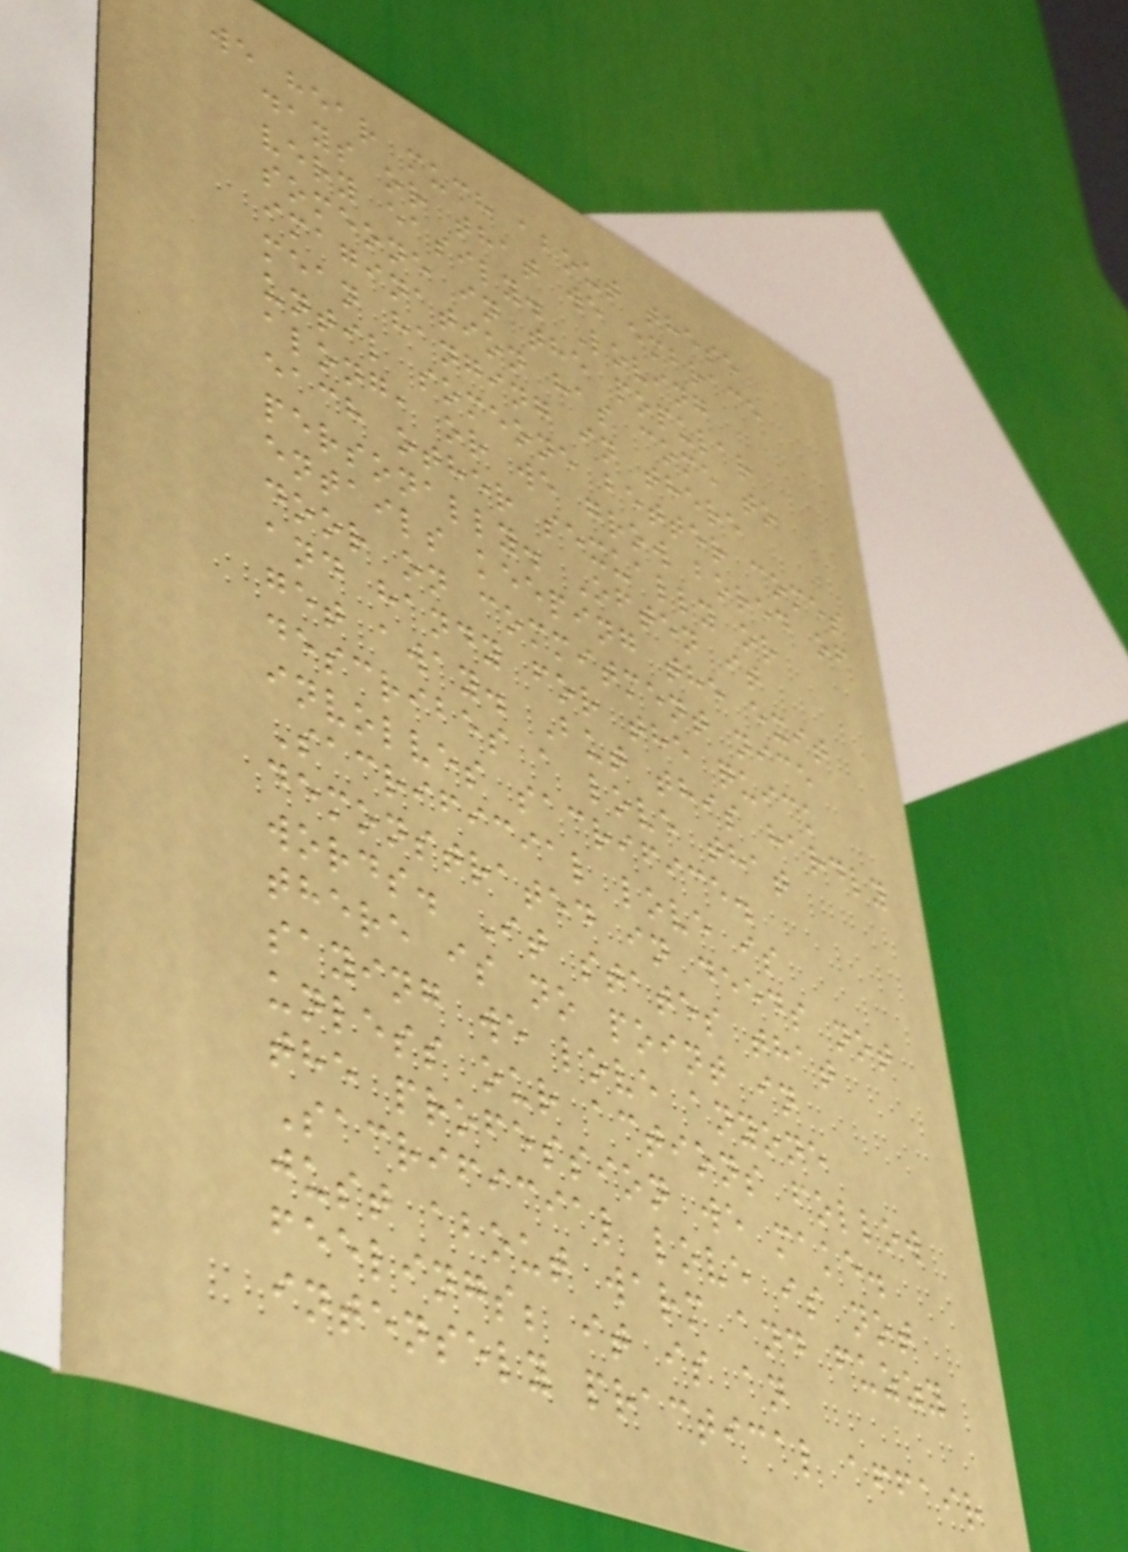we hear much about these
days or that we embrace
very easily. Loving
someone in the popular
imagination has come to
mean hanging in there
until someone better comes
along, or we grow bored of
each other sexually or
personally. Often it
entails keeping the exit
door on commitment nice
and handy for the quick
get away. But this hardly
describes a love that
involves sacrifice.
Sacrificial love is
demonstrated in deeds not
words. It states that
there is no point in
saying we love anyone
unless our actions follow
the profession we make.
Sacrificial love is not
just about warm and fuzzy
feelings; it is an
intensely practical affair
